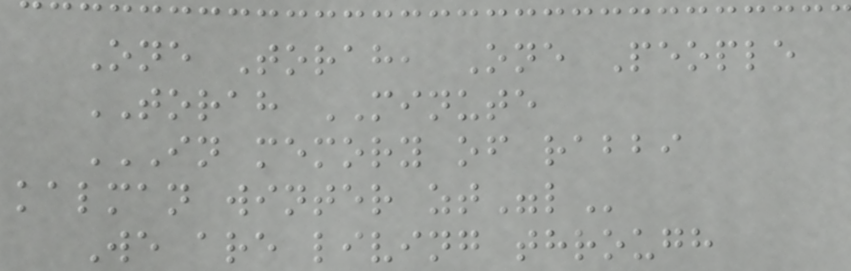One Torah, One People
TORAH MINUTE
IN MEMORY OF RABBI
KALMAN WINTER ZT"L
We are living through
